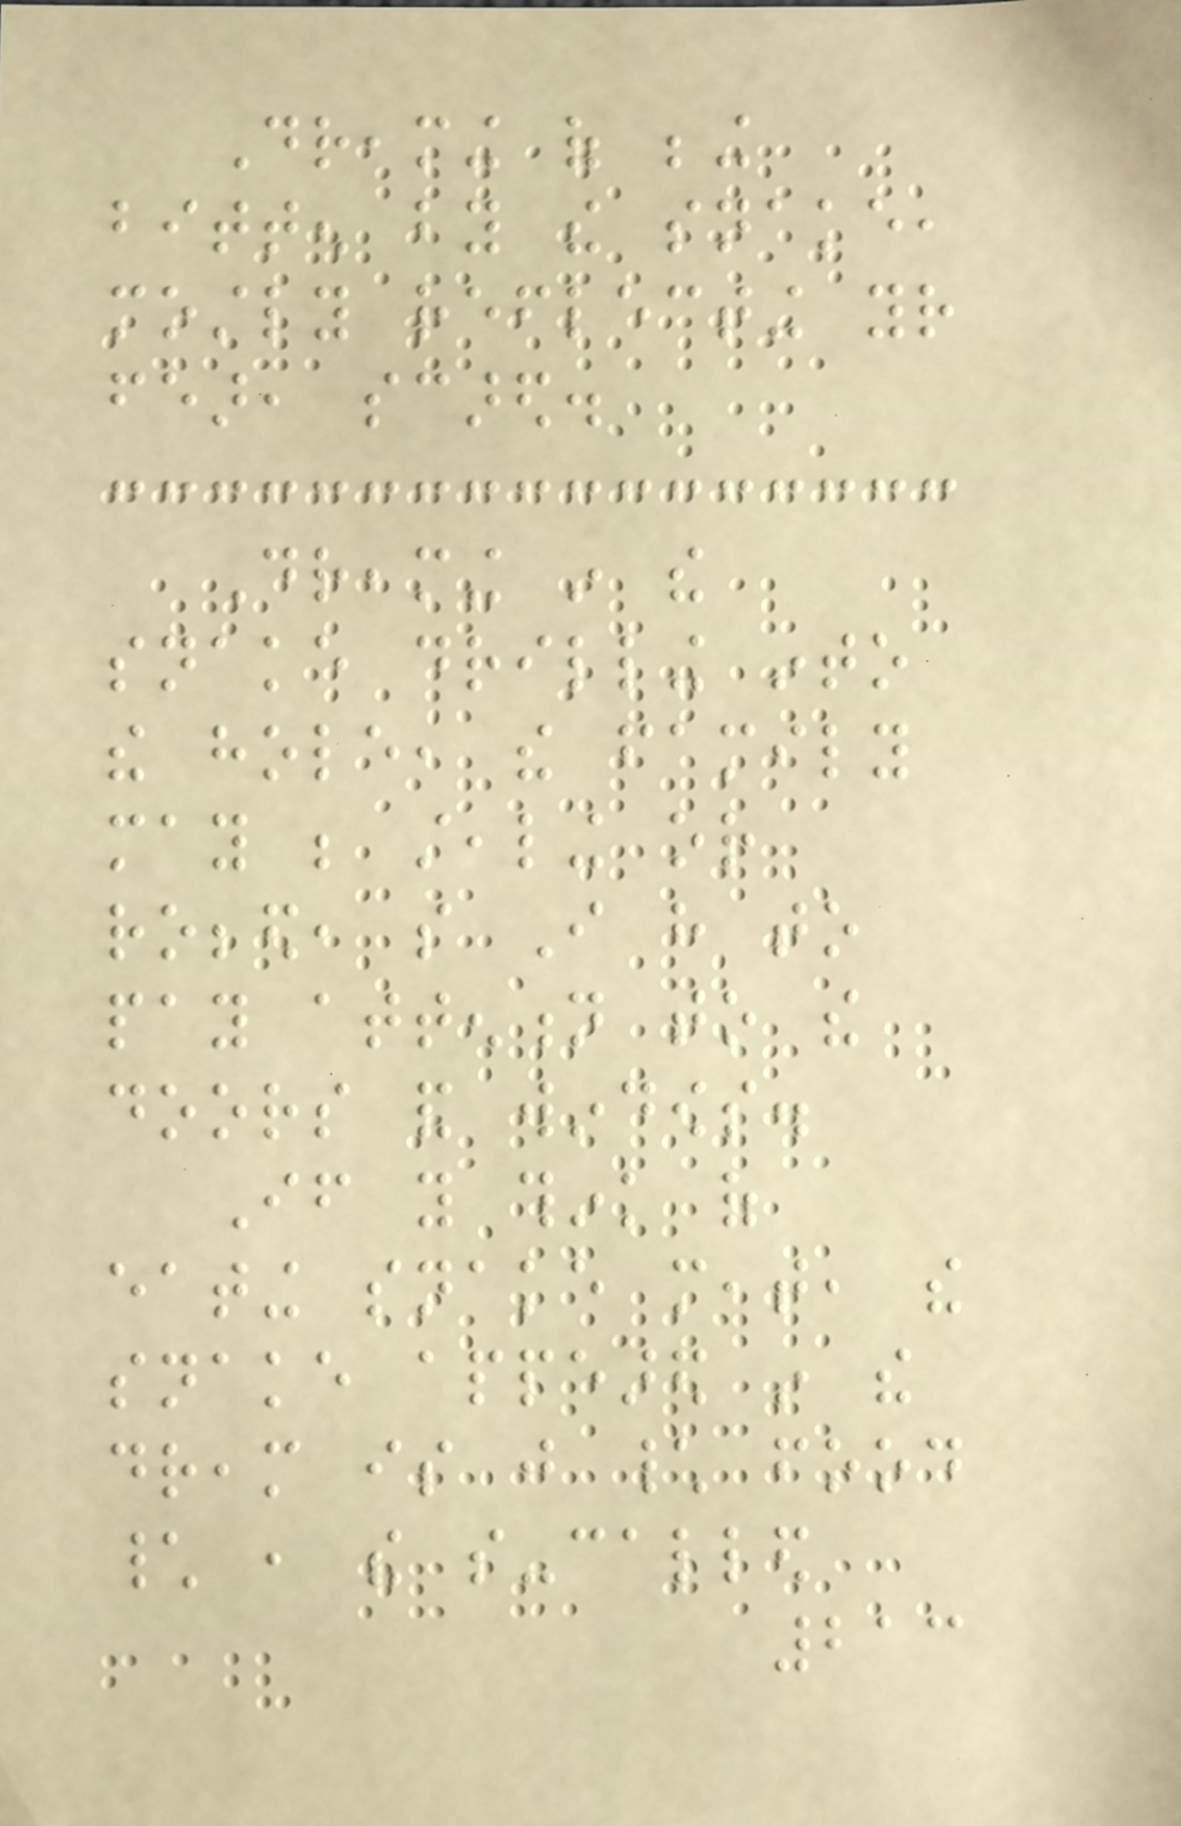Dreaming of being
bitten by the snake,
mostly reflecting your
fear, scared.
Dreaming in the
snake drilling into
the hole, the family
may be stealing or
robbed, so I have to
pay attention to the
doors and windows.
If you think of
eating snake meat, the
snake appeared in the
dream is just \ food
\ , the so-called
213
